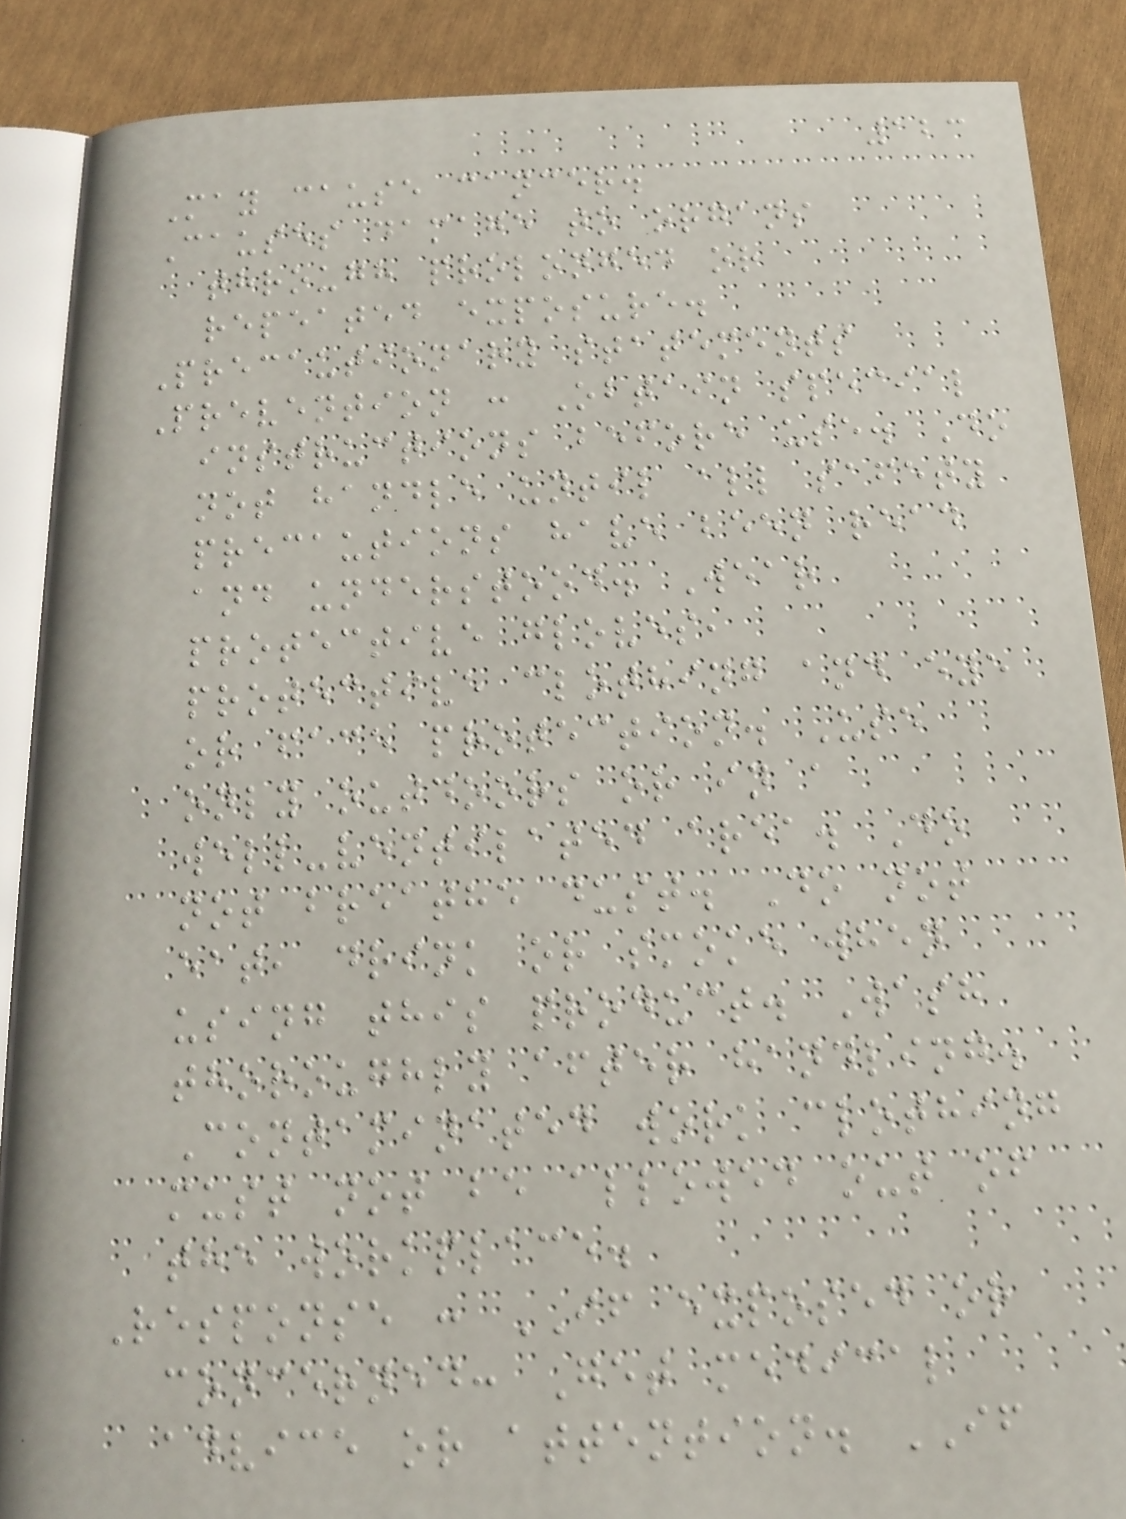123
May cause cancer.
Causes damage to organs
through prolonged or
repeated exposure.
Precautionary statements
Prevention : Obtain special
instructions before use. Do
not handle until all safety
precautions have been read
and understood. Wear
protective gloves,
protective clothing and eye
or face protection. Use
only outdoors or in a
well-ventilated area. Do
not breathe dust. Do not
eat, drink or smoke when
using this product. Wash
thoroughly after handling.
Contaminated work clothing
must not be allowed out of
the workplace.
Response : IF exposed or
concerned: Get medical
advice or attention. IF
